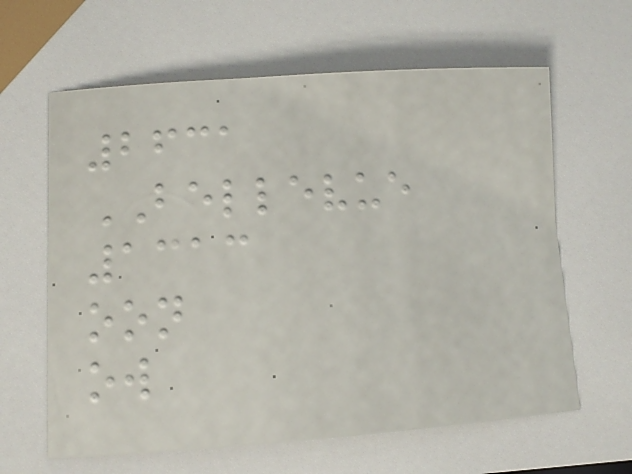2631
BELLEVUE
1313
oon
ow
